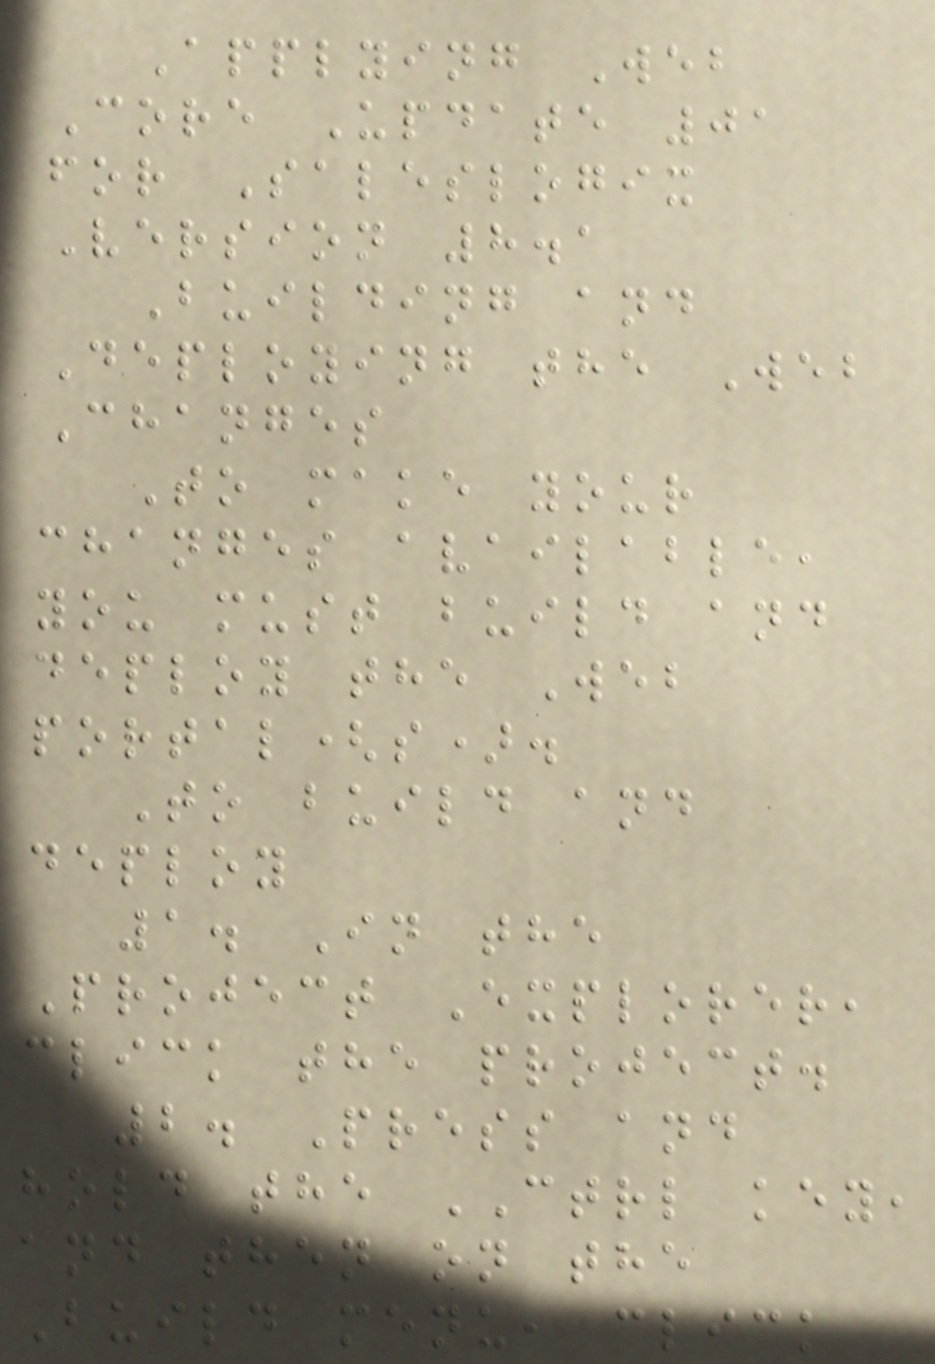Applying Web
Core Update 01
for Saleslogix
Version 8.1
Building and
Deploying the Web
Changes
To make your
changes available,
you must build and
deploy the Web
portal(s).
To build and
deploy
1. In the
Project Explorer,
click the project.
2. Press and
hold the CTRL key,
and then on the
Build menu, click
